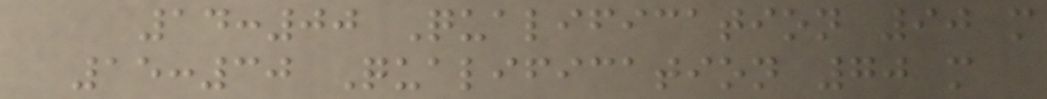14:00 Qualification 90 m
15:30 Qualification 70 m
